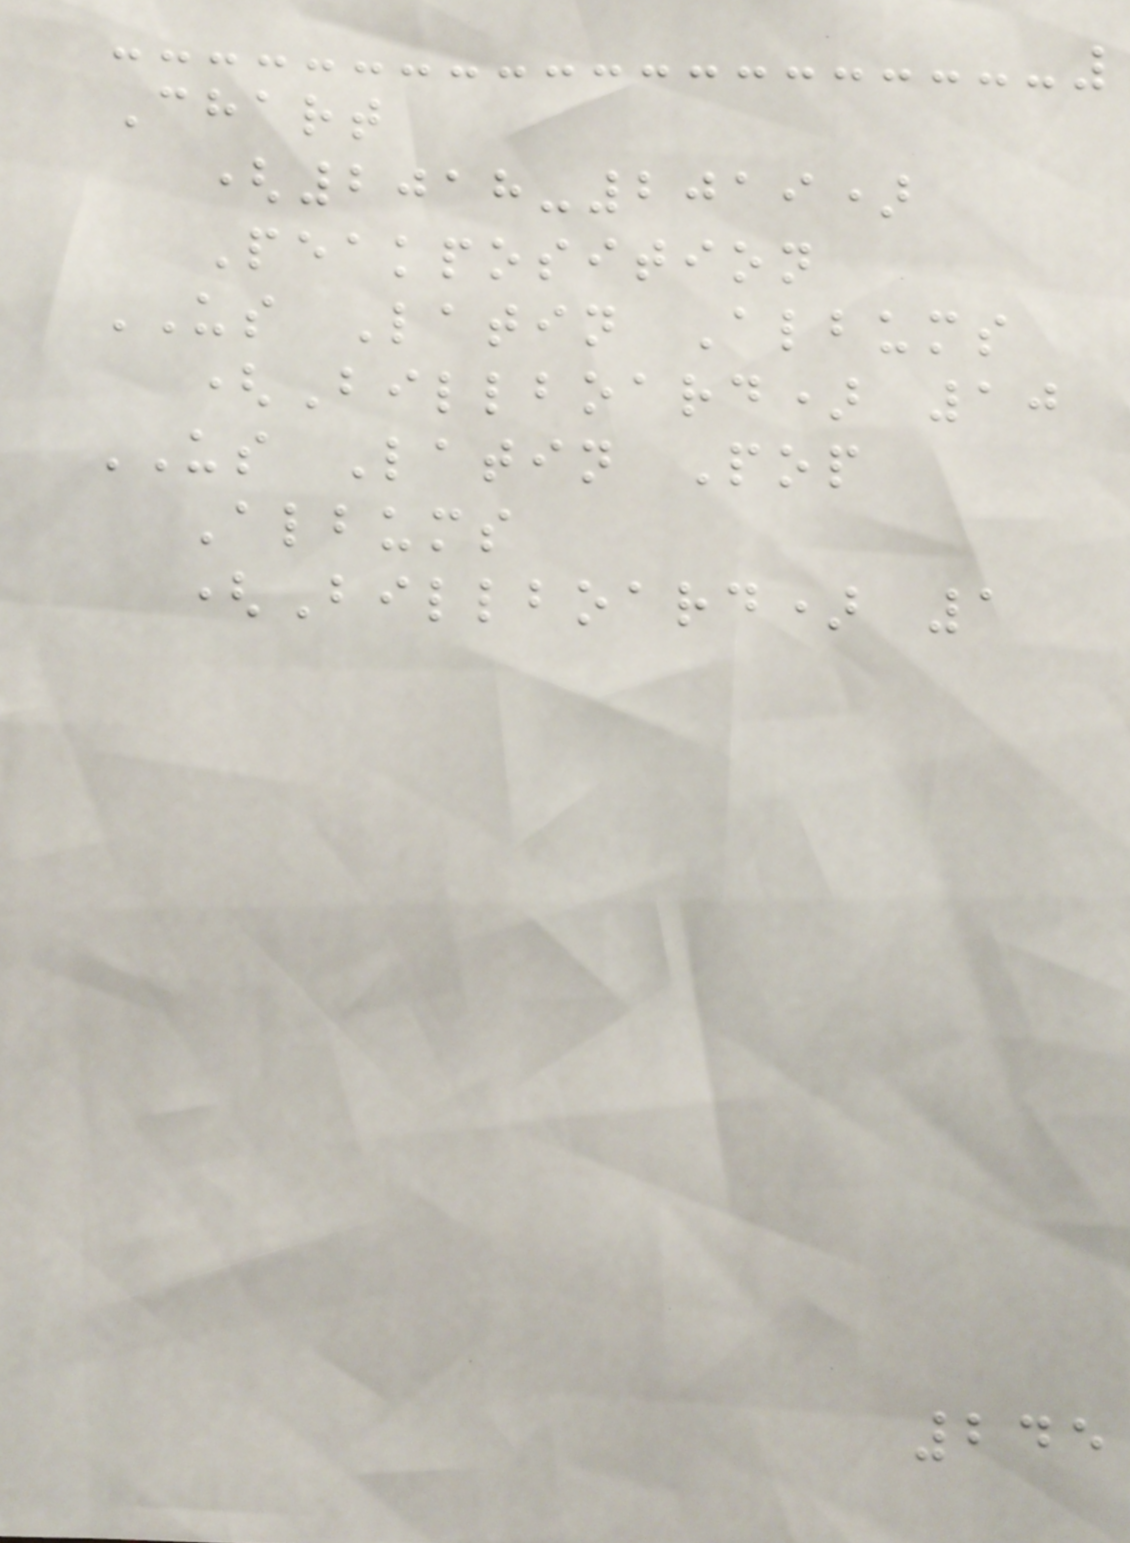Chart
(2018-2019)
Peakposition
US Latin Albums
(Billboard) 10
US Latin Pop
Albums
(Billboard) 1
245
